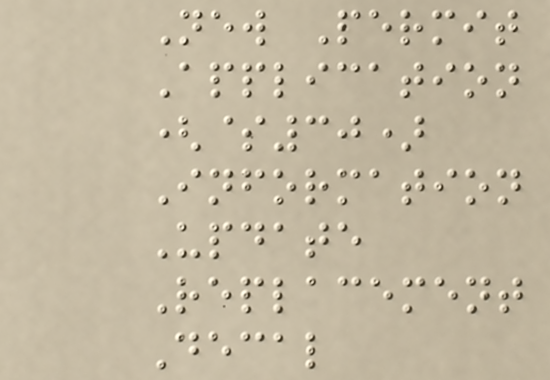New Permit
Application
($30)
Information
Update
Replacement
Decal
